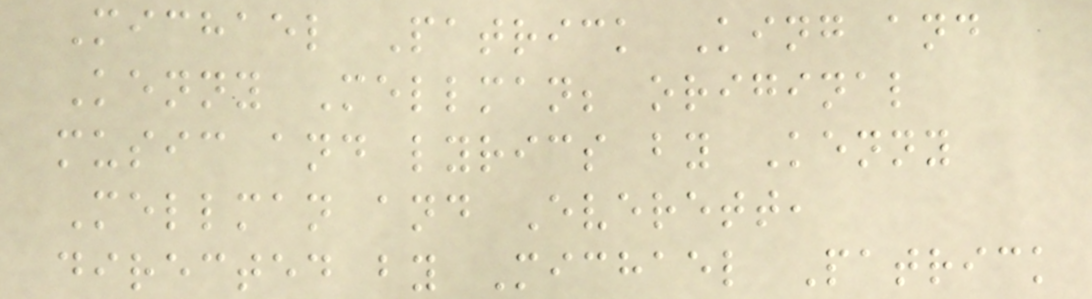Michael Patrick King and
Kenny Mellman; original
music and lyrics by Kenny
Mellman and Everett,
directed by Michael Patrick
